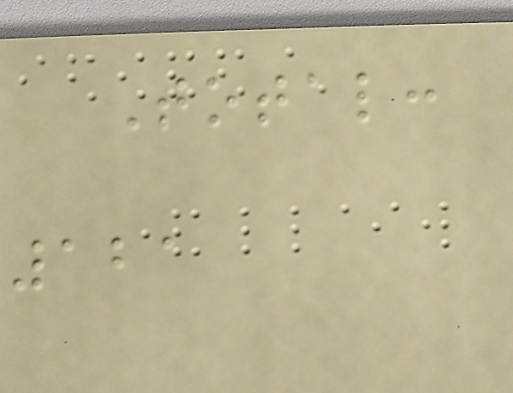Total:
121
